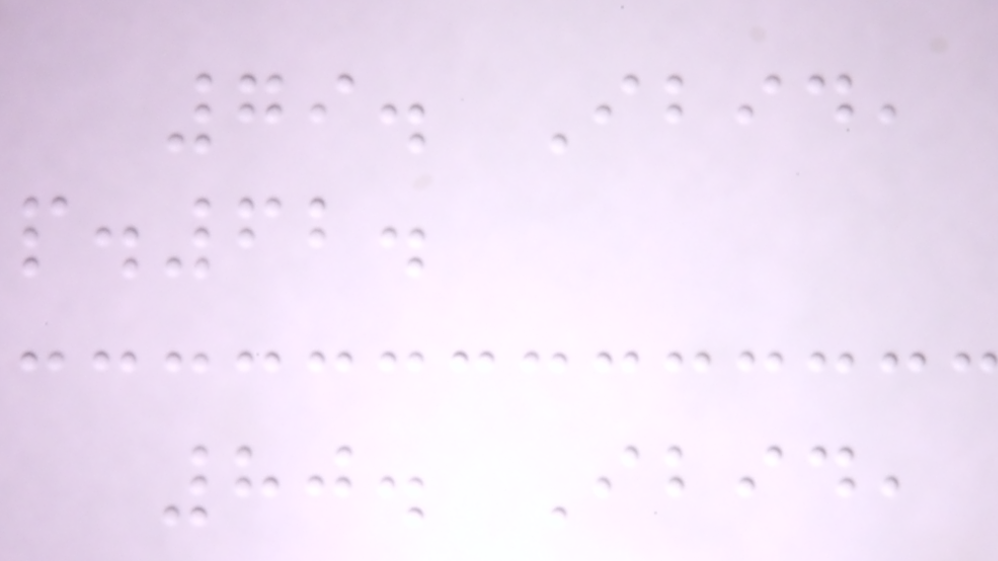79. Ibid,
p.62.
80. Ibid,
